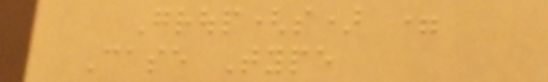Group(s) =
Case Type
